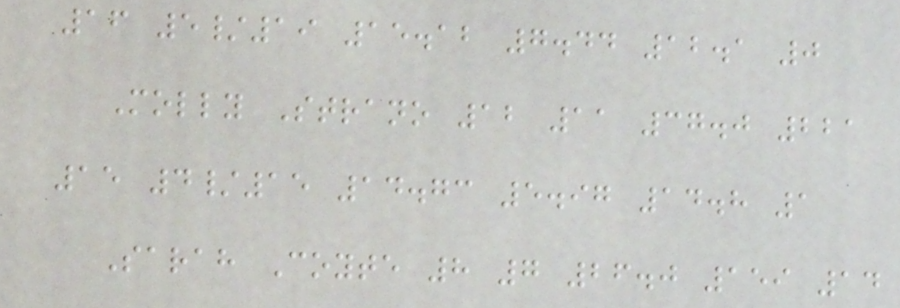16 5/19 15.12 7.44 12.1 0
Molly Strano 12 11 37.0 221
15 4/15 14.73 5.97 14.8 1
Sarah Coyte 8 7 26.0 159 14
